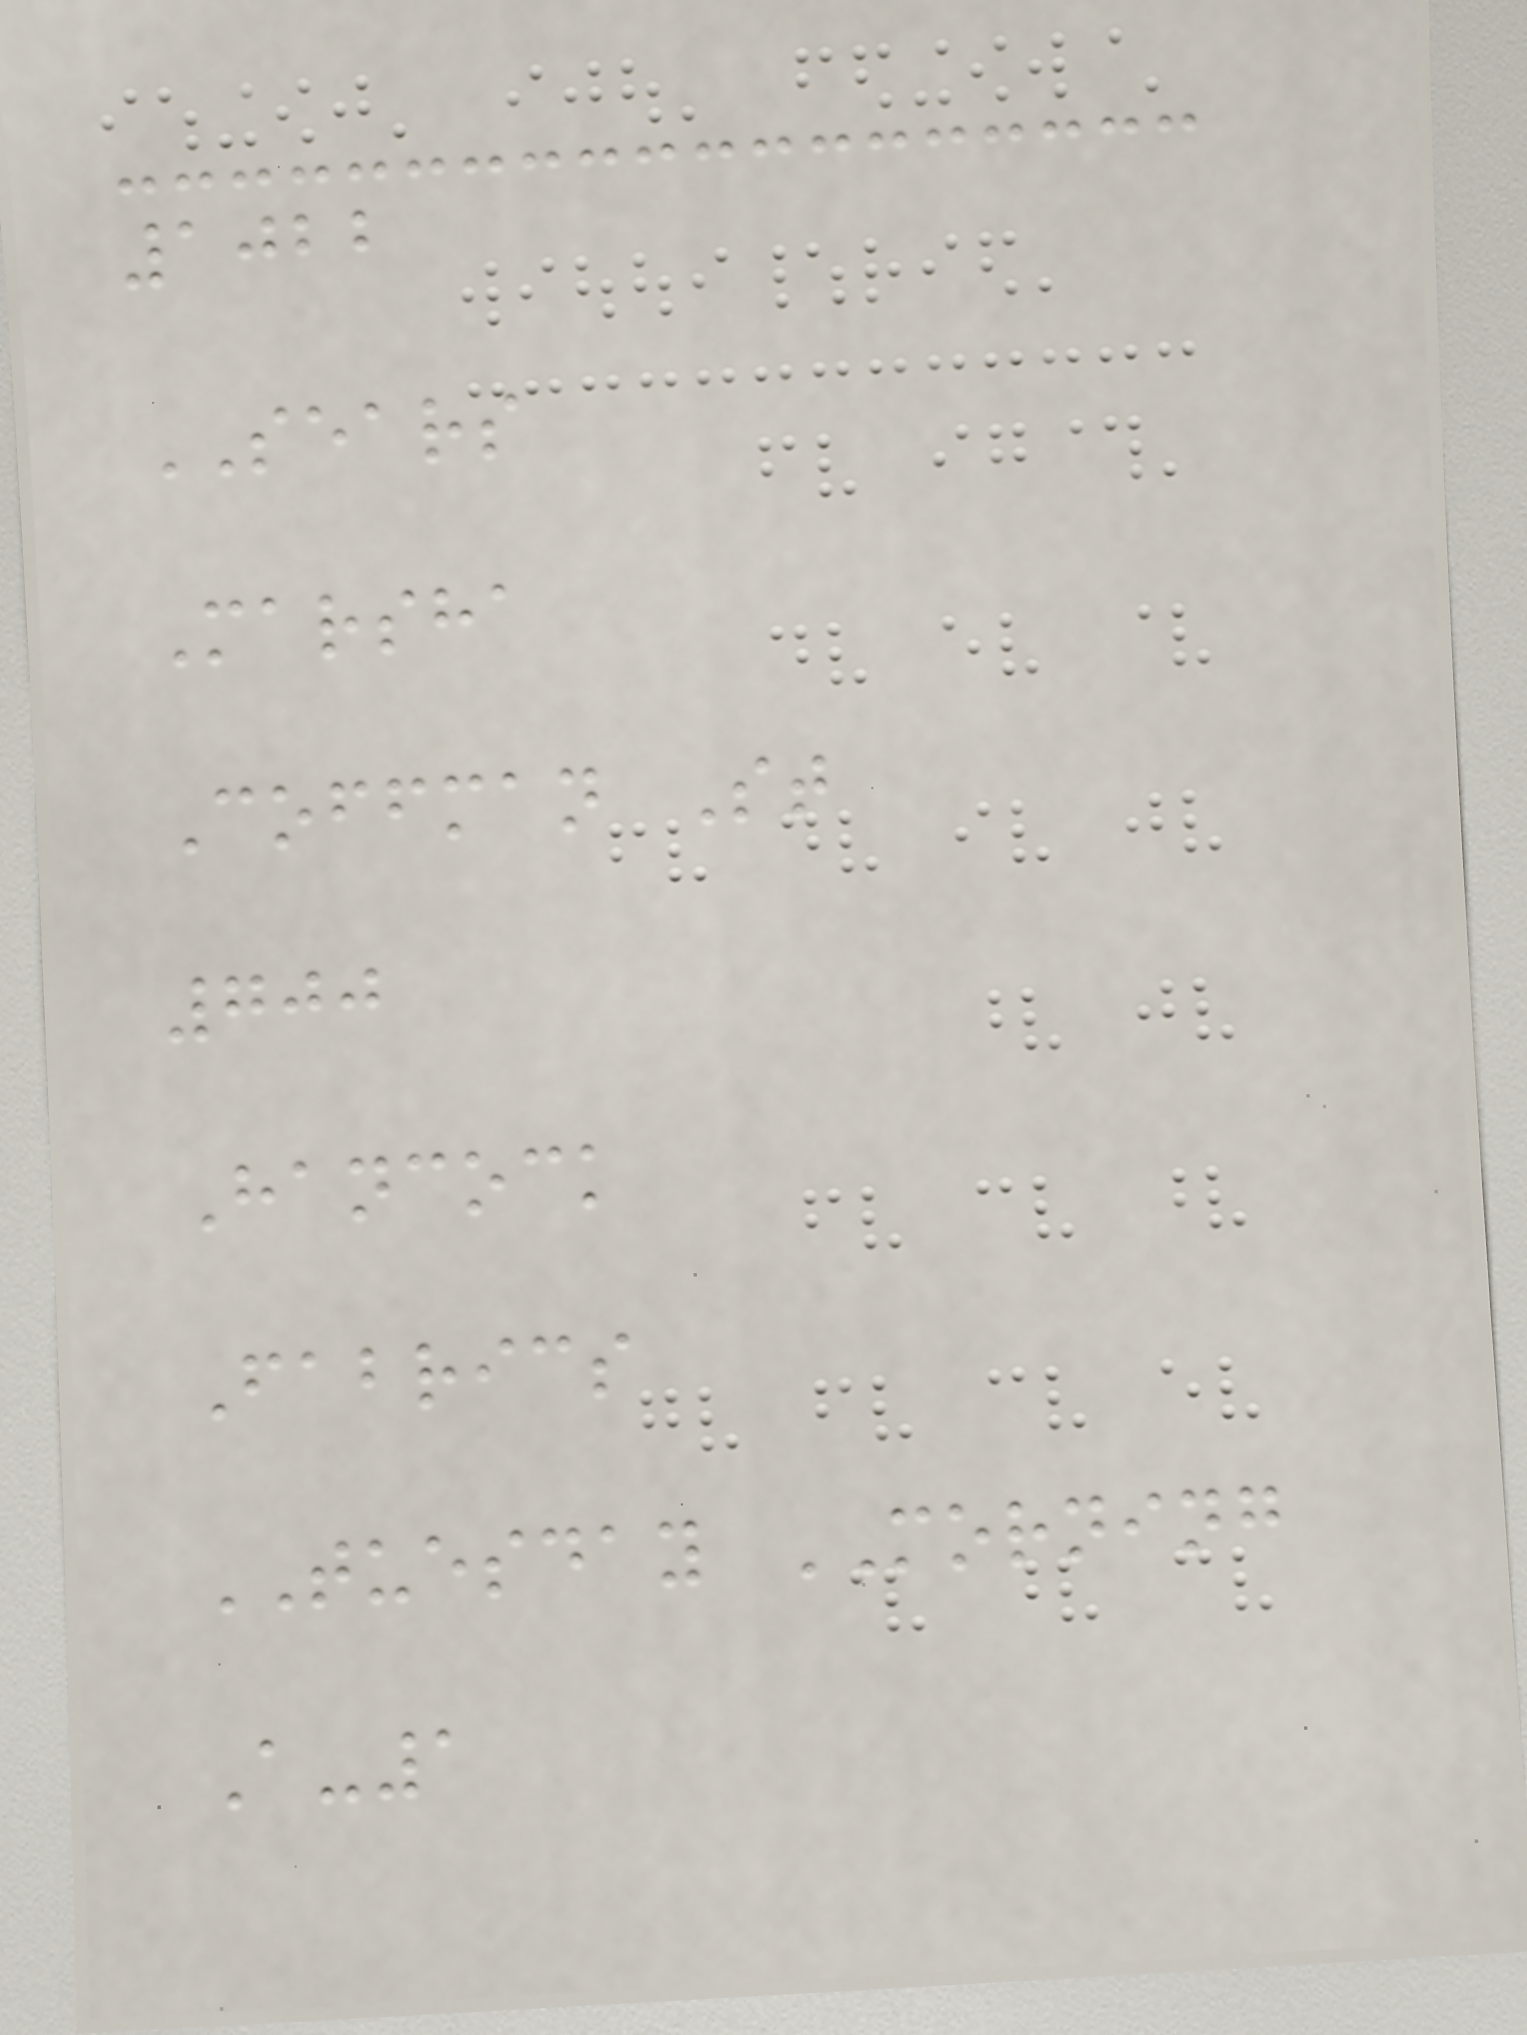1022
SEARS
Marsha
Coffman St
700
Hancock
Fabrics
TUESDAY MORNING
A-1
